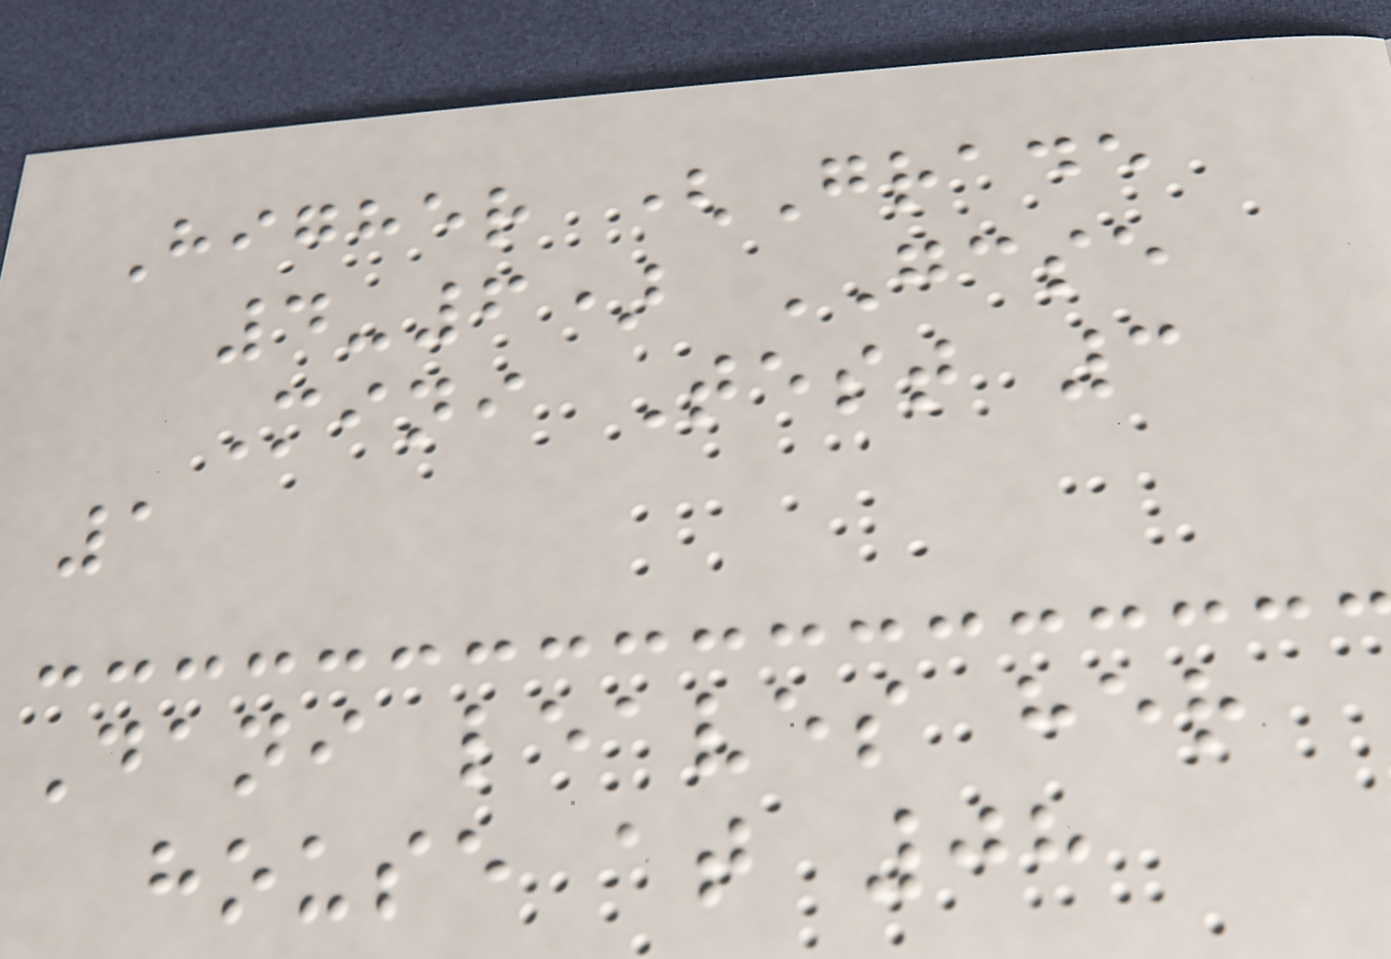Higher (Grade
4-6) GCSE
Mini Test 3
1
Dani leaves her
house at 08
